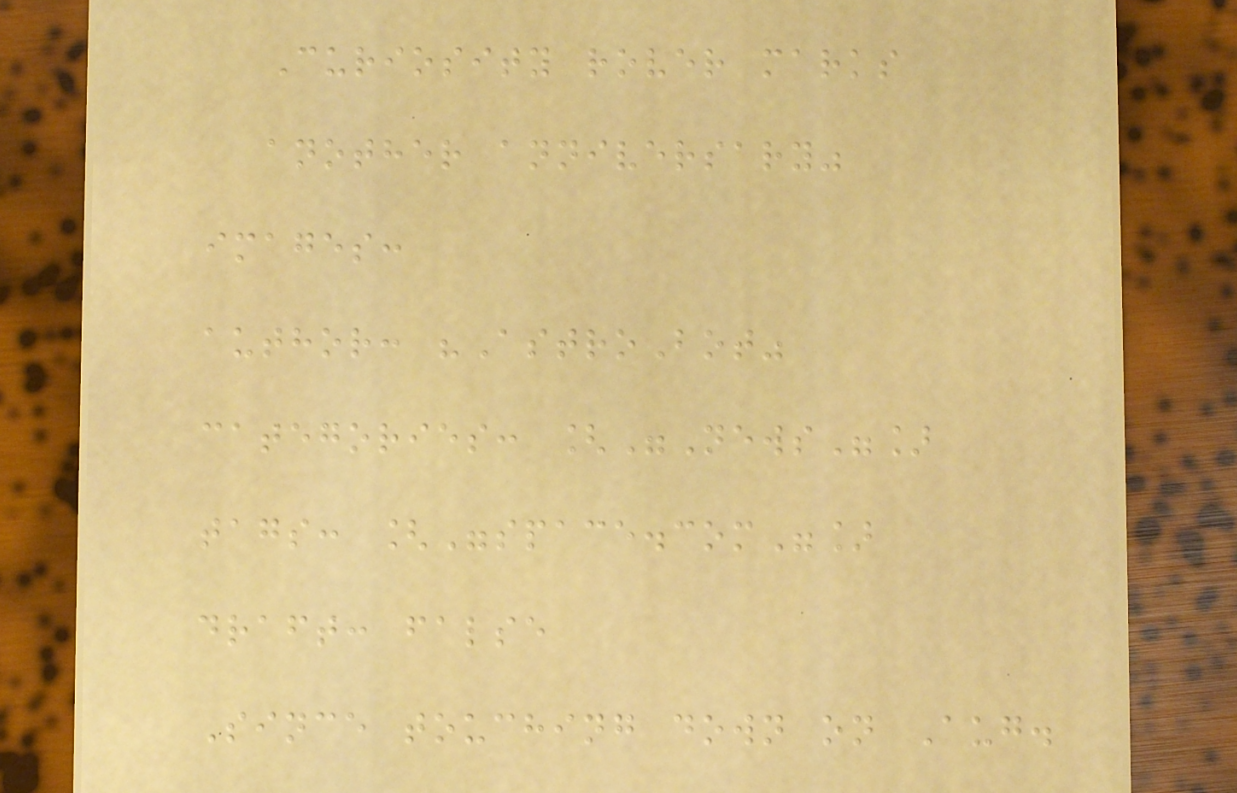Curiosity rover marks
another anniversary"
images:
author: "AstroBot"
categories: ["News"]
tags: ["space.com"]
draft: false
Since touching down on Aug.
